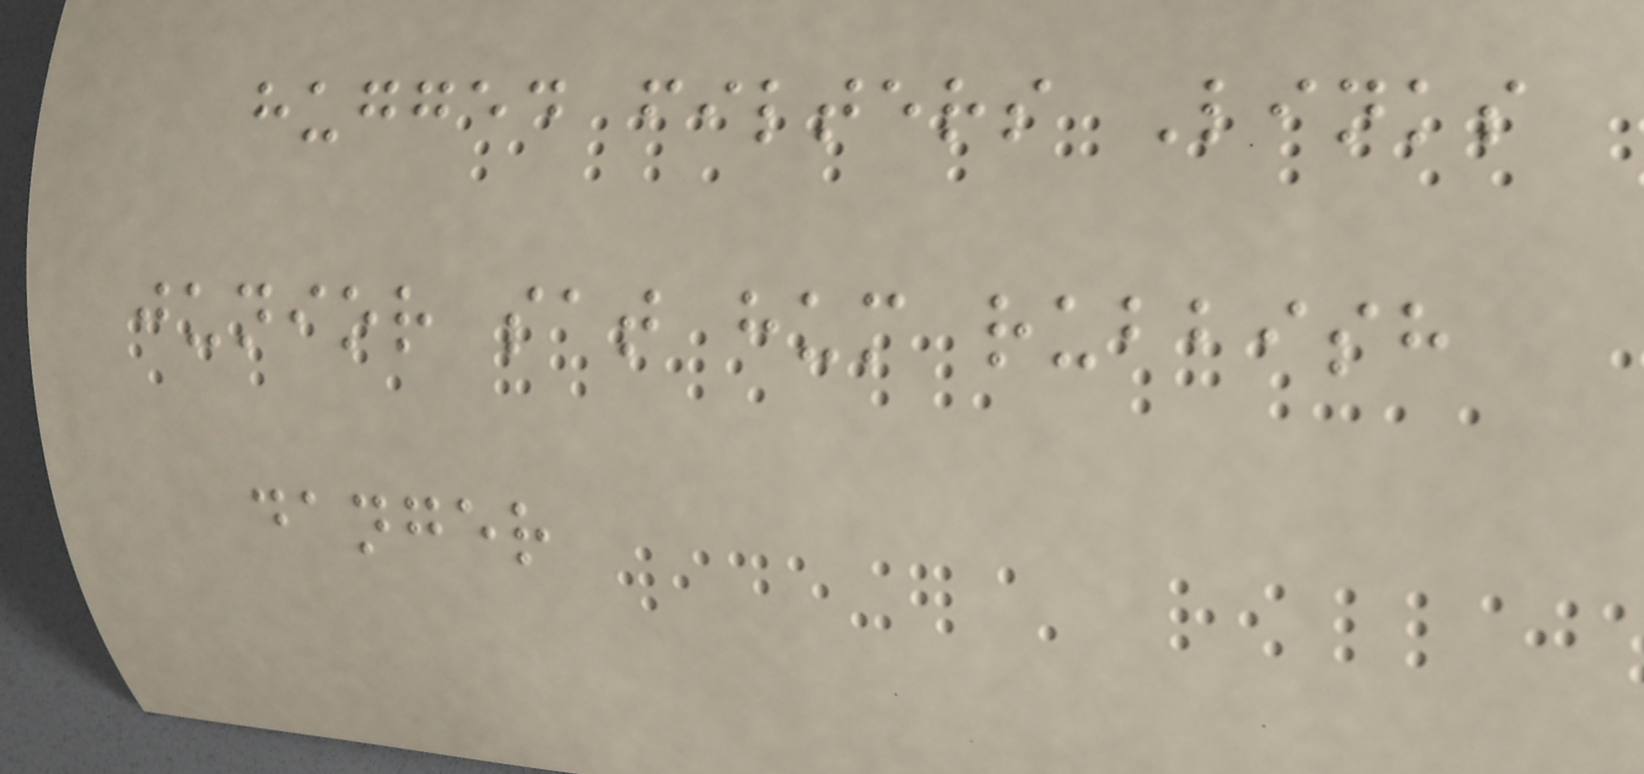hugged filters Links
junior sat hum rubbish
danger
